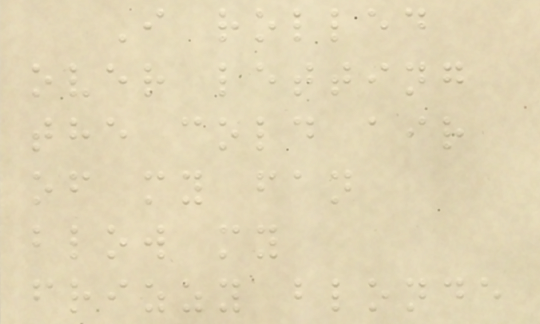I rolled
over letting
the cold air
of my fan
blow my
frizzy blonde
